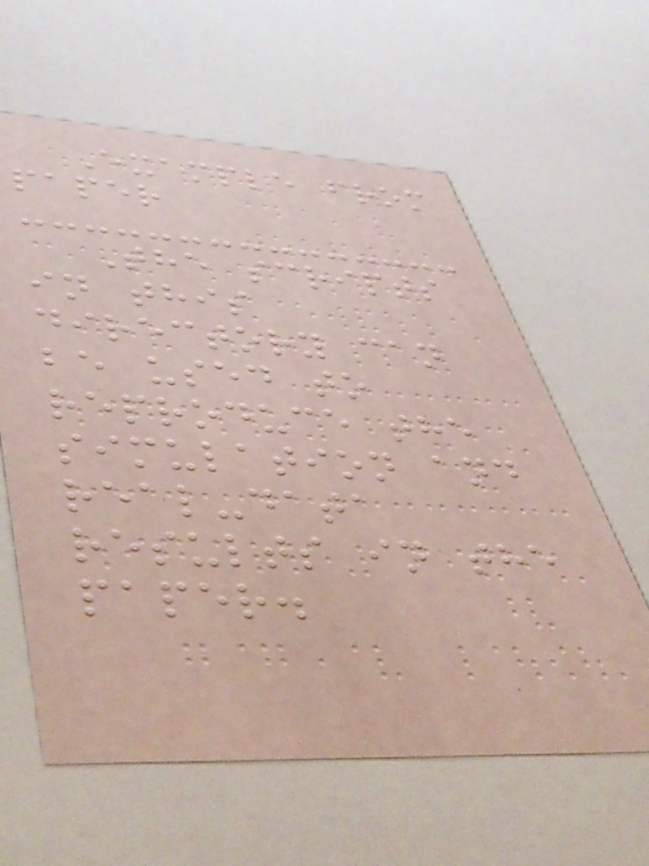Example from
paper
The scripts
in this
directory can
be used to
reproduce the
simulation and
real-data
results in the
paper.
